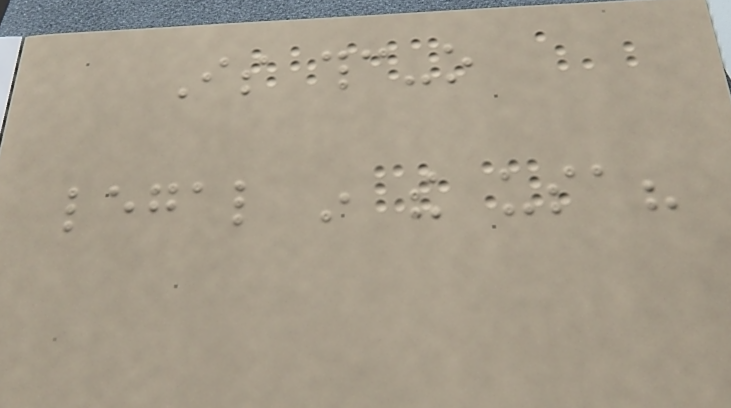Is thc-o
legal in the usa?
